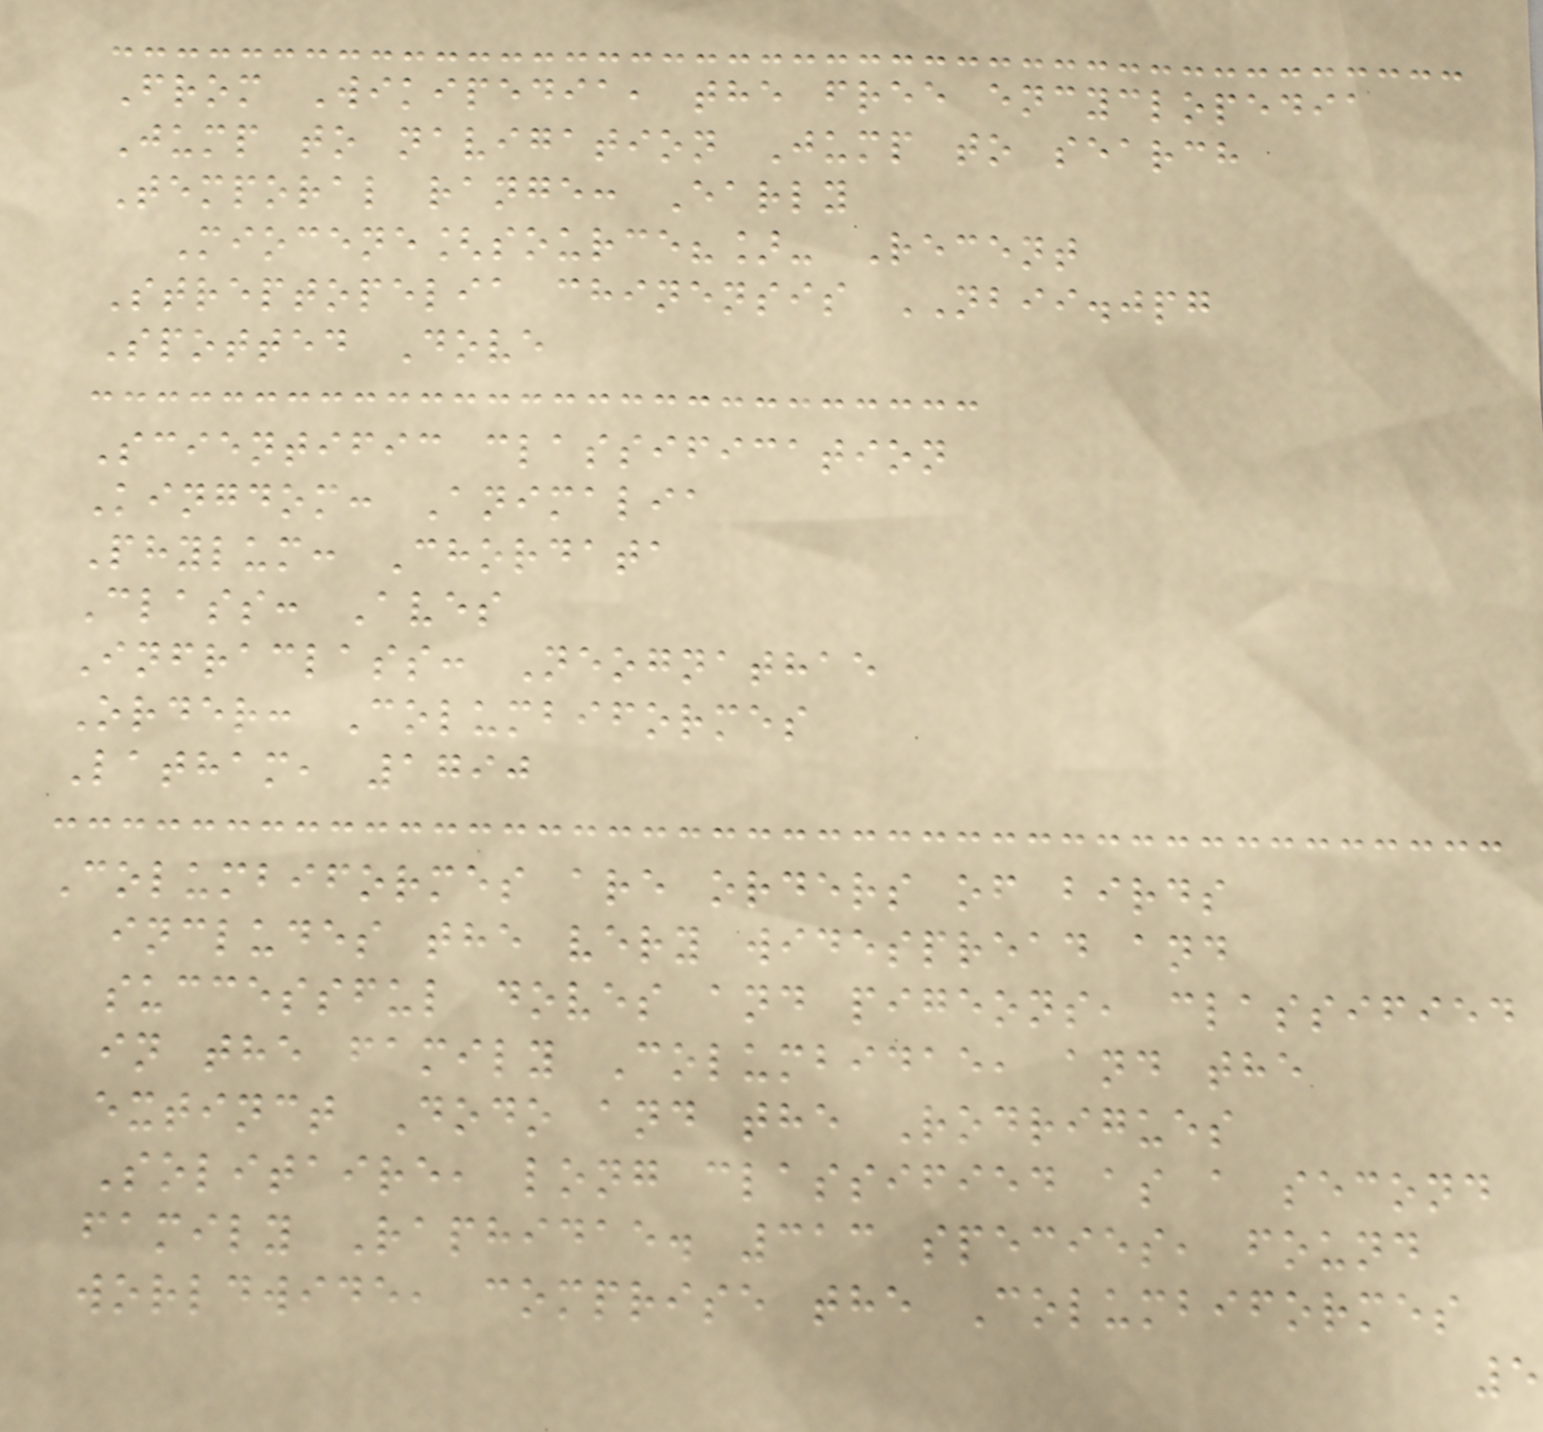From Wikipedia, the free encyclopedia
Jump to navigation Jump to search
Temporal range: Early
Miocene[source?]- Recent
Streptopelia chinensis NBII.jpg
Spotted Dove
Scientific classification
Kingdom: Animalia
Phylum: Chordata
Class: Aves
Infraclass: Neognathae
Order: Columbiformes
Latham, 1790
Columbiformes are orders of birds
includes the very widespread and
successful doves and pigeons, classified
in the family Columbidae, and the
extinct Dodo and the Rodrigues
Solitaire, long classified as a second
family Raphidae. 313 species, found
worldwide, comprise the Columbiformes
5
